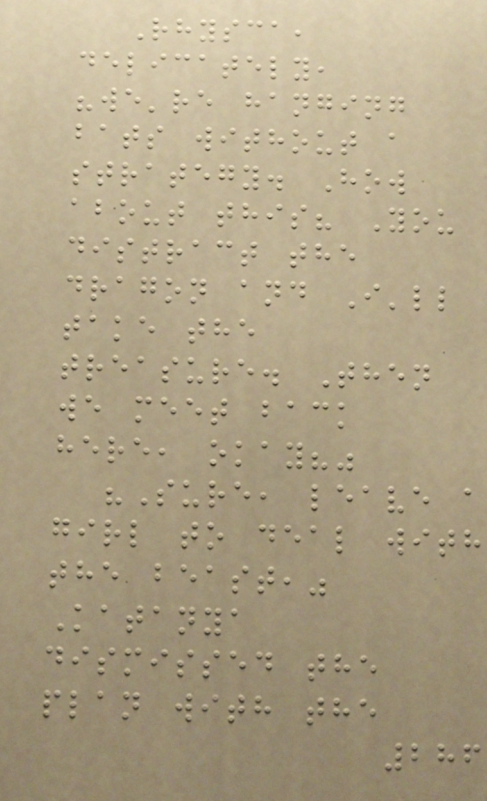Rhysca,
delicately,
"we're hanging
bats without a
strategy. How
about this? You
distract the
dragon and I'll
take the
treasure. Then
we meet back
here, okay?"
"Sure, leave a
girl to deal with
the beast,"
Katanya
dismissed the
plan with the
286
